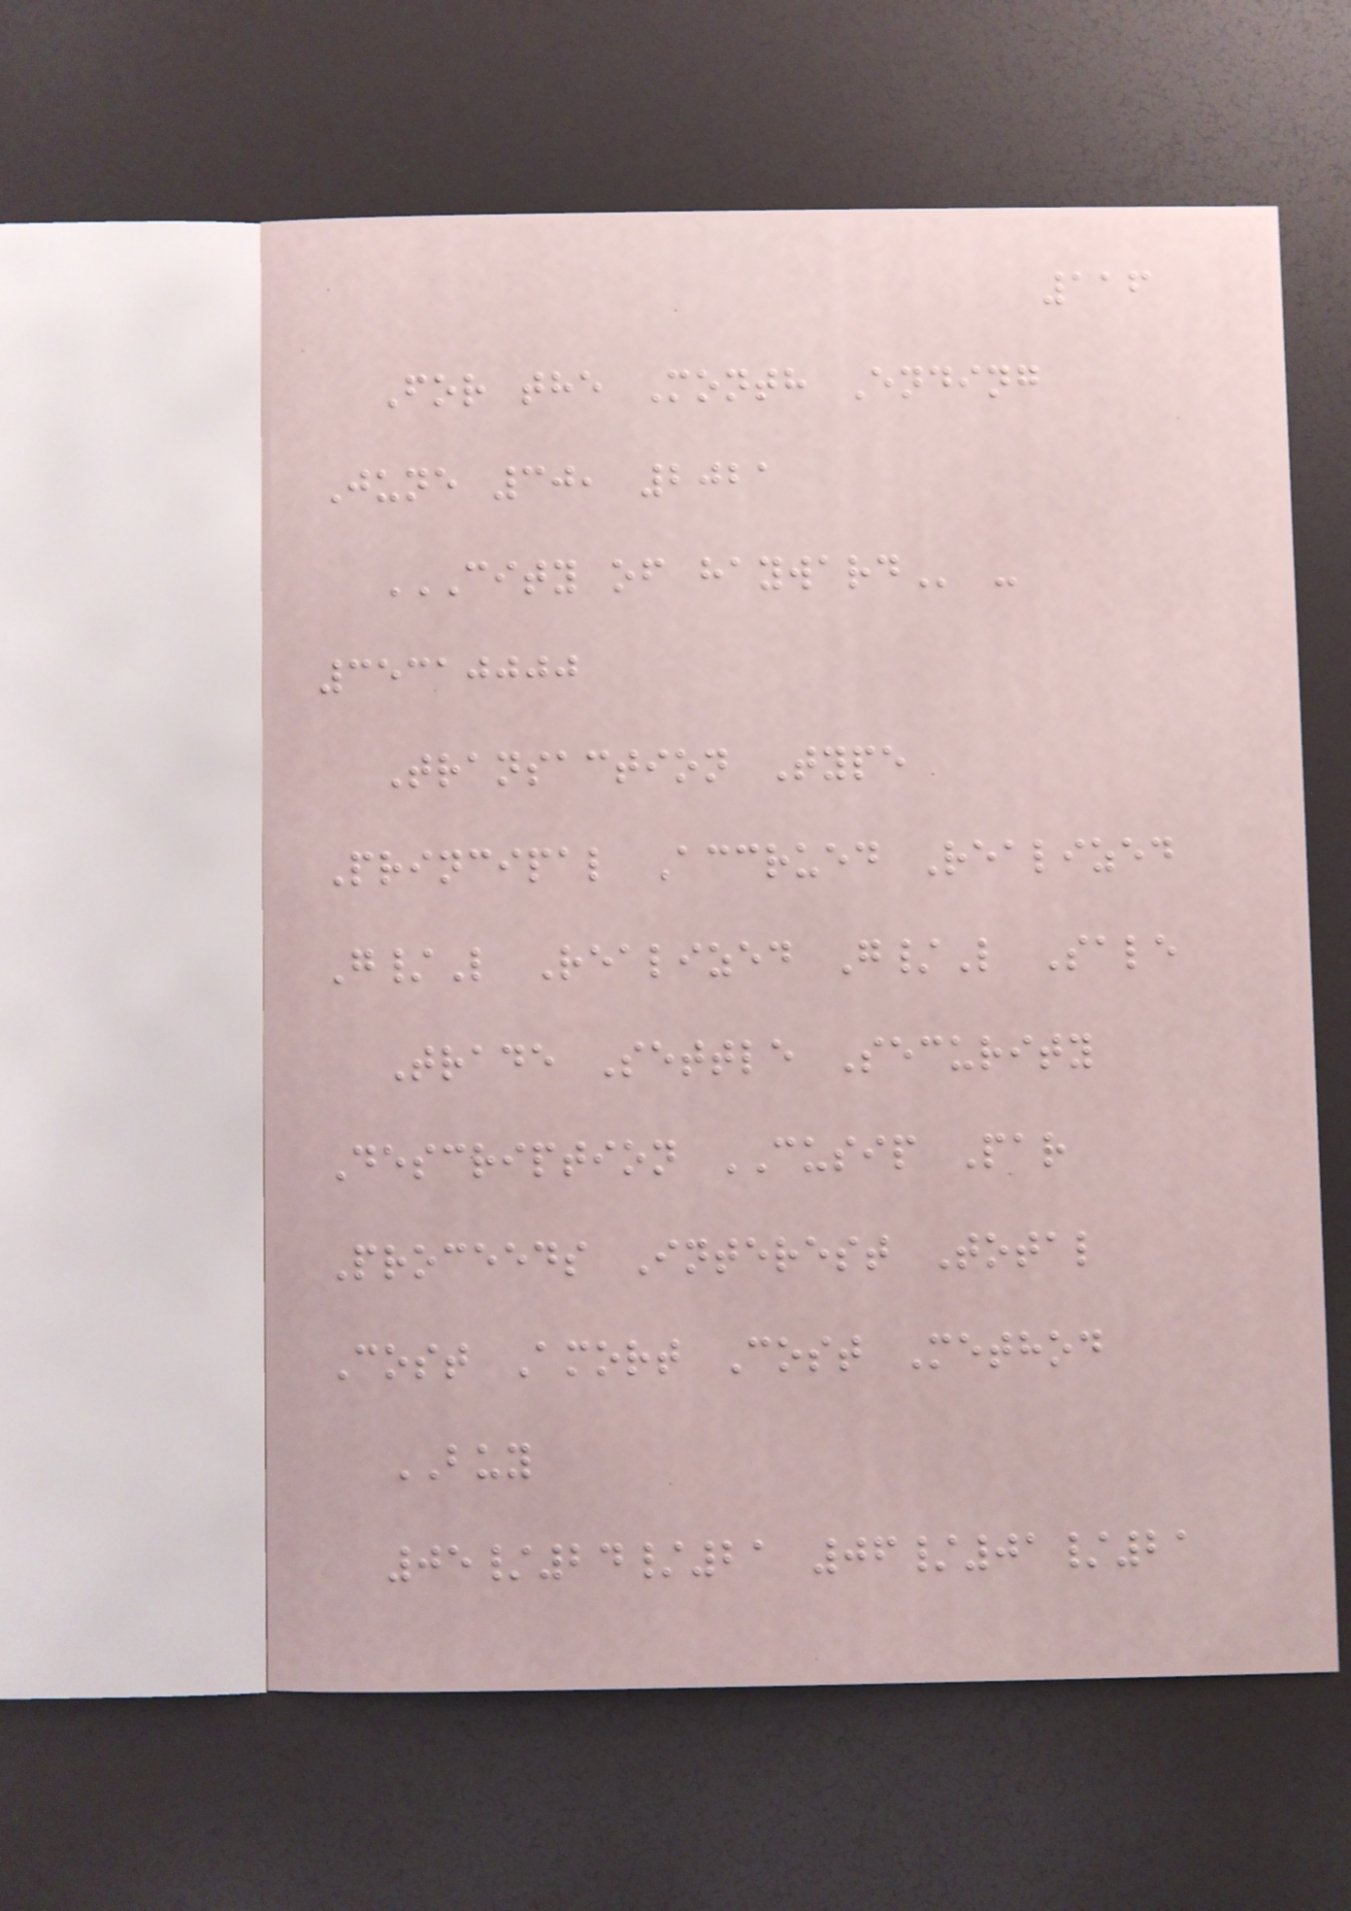116
For the Month Ending
June 30, 2021
CITY OF HAYWARD -
35310000
Transaction Type
Principal Accrued Realized
G/L Realized G/L Sale
Trade Settle Security
Description CUSIP Par
Proceeds Interest Total
Cost Amort Cost Method
BUY
05/24/21 06/01/21
